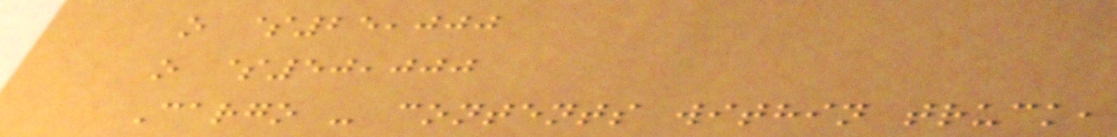o $25,000
o $50,000
Cargo - contents within truck,
